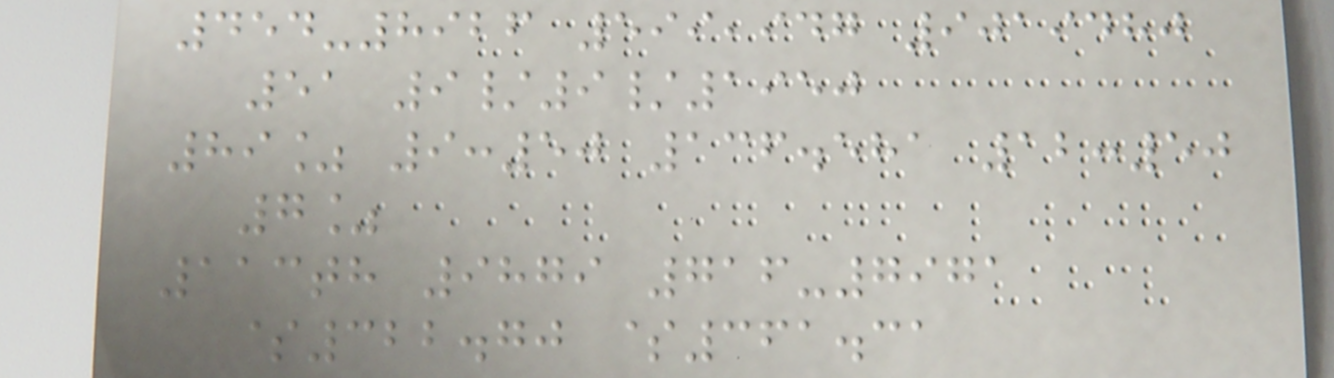454-8926 599,947 9019480
51 9/9/1950
89% 9:50 136.581 12:50
7%
113th 9879 716-7971
$322.70 $361.31
